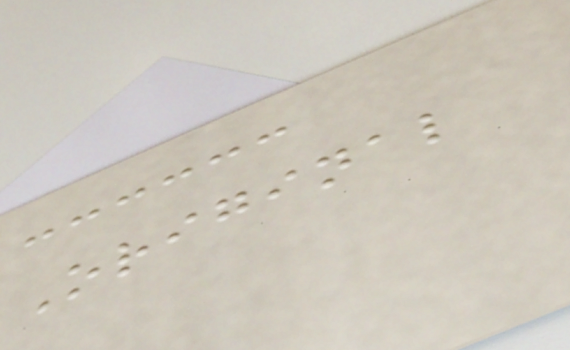Original
